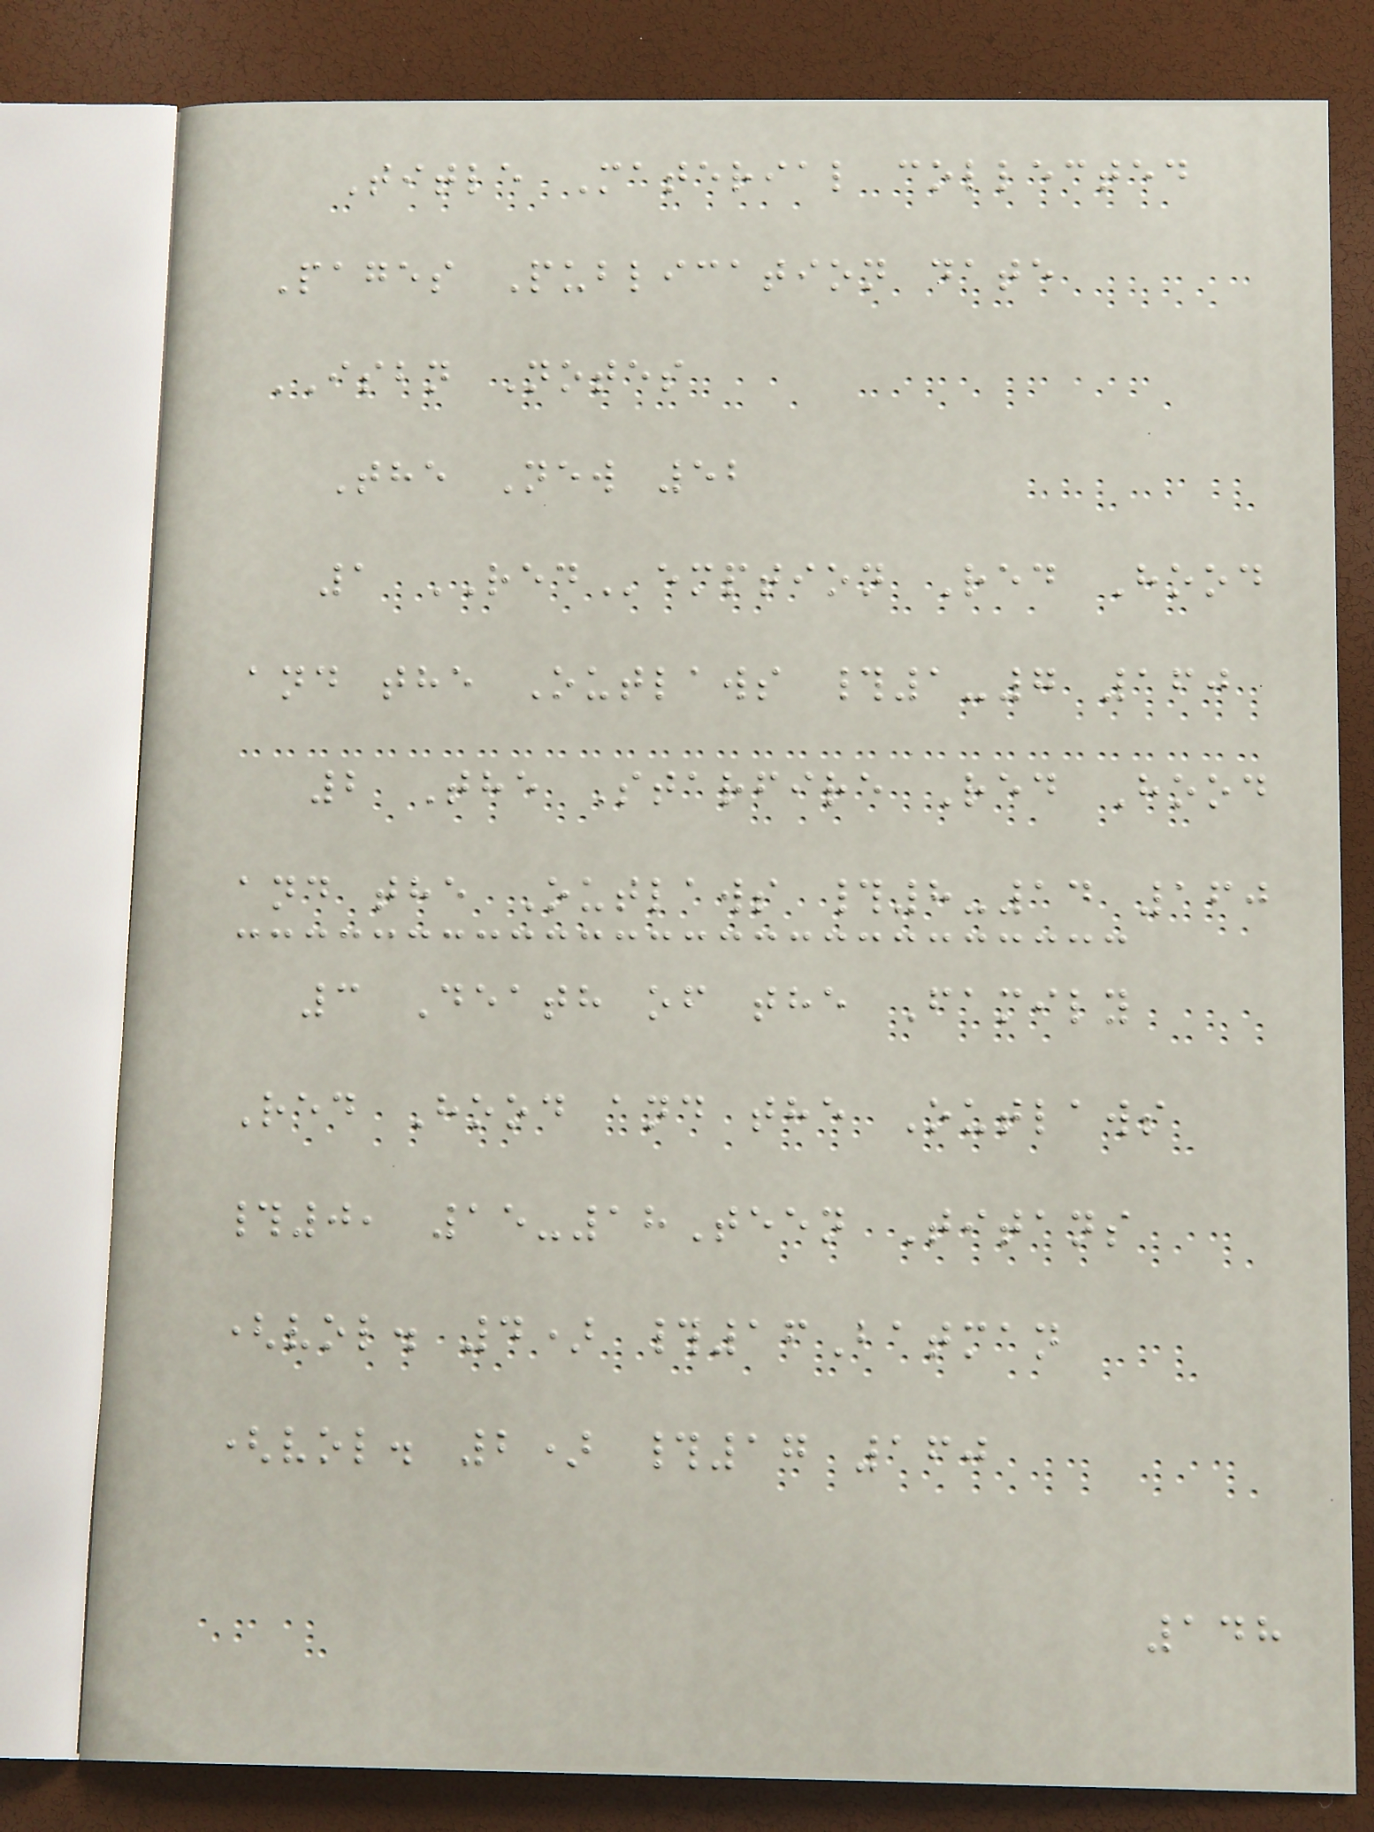Title Material collected
Pages Publication date
ISBN Notes
The New 52
1 REDemption Red Hood
and the Outlaws #1-7 160
2 The Starfire Red Hood
and the Outlaws #8-14 160
3 Death of the Family
Red Hood and the Outlaws
#0, 15-18Teen Titans
(vol. 4) #16Batman
(vol. 2) #17 160
148
